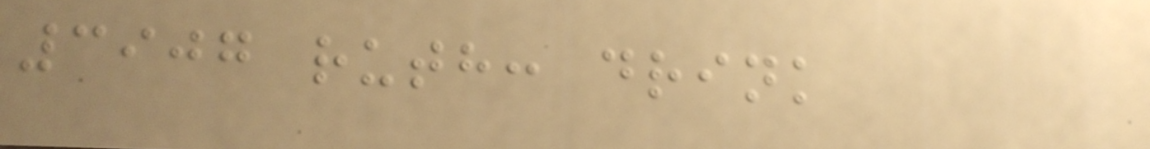3907 ruth: drink
